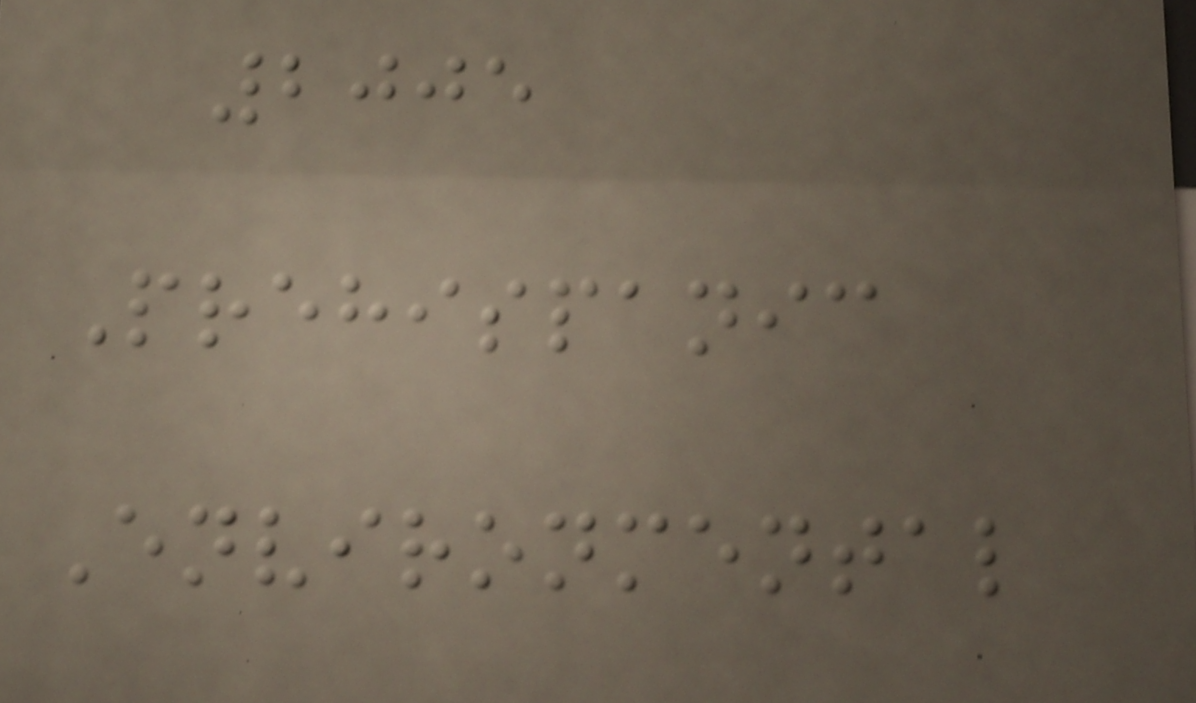2005
Prehispanic
Environmental
